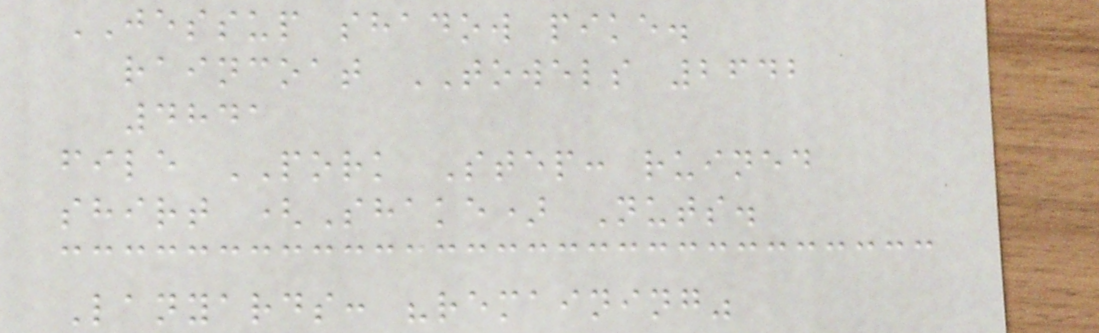JESSUP shadow pike.
raincoat TOWELS 2642
4841
file PORK Step: ruined
shirt (Shake) Nuts.
Lanyards: "remaining"
